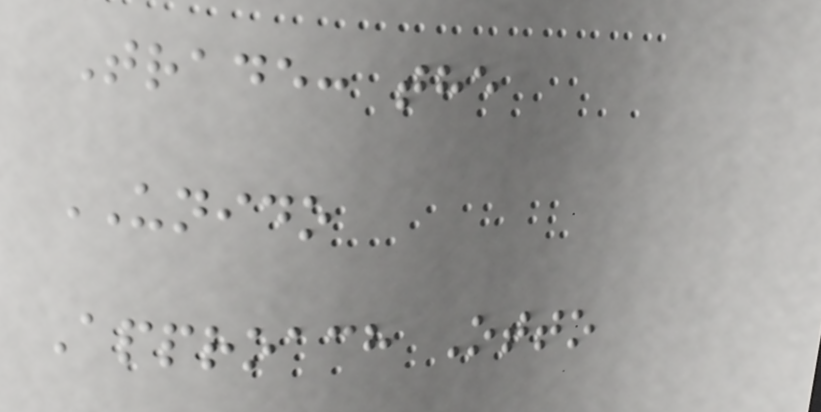Trade: the
UNIDO
Approach Otto
